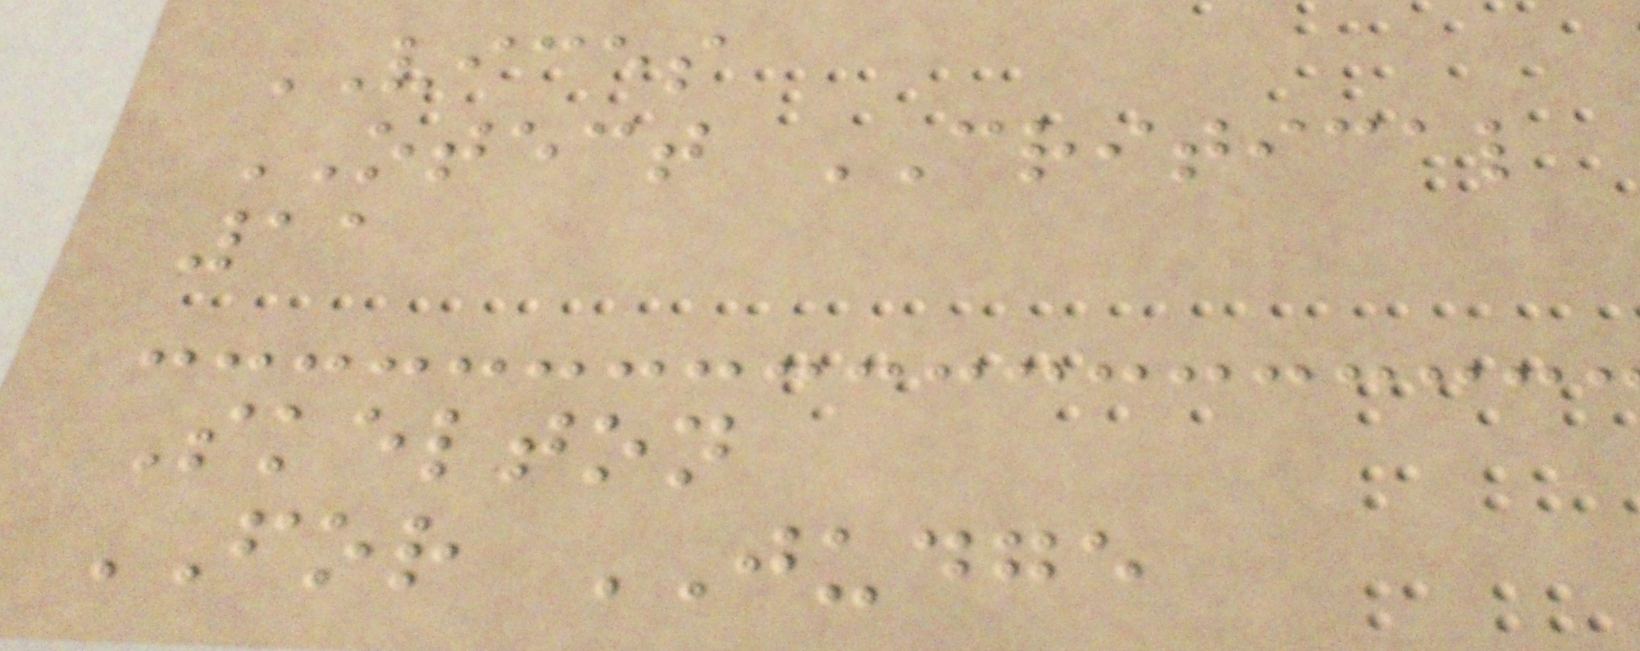VICES
OTECT CRITICAL
11
Skelton
FOR JUDGE
